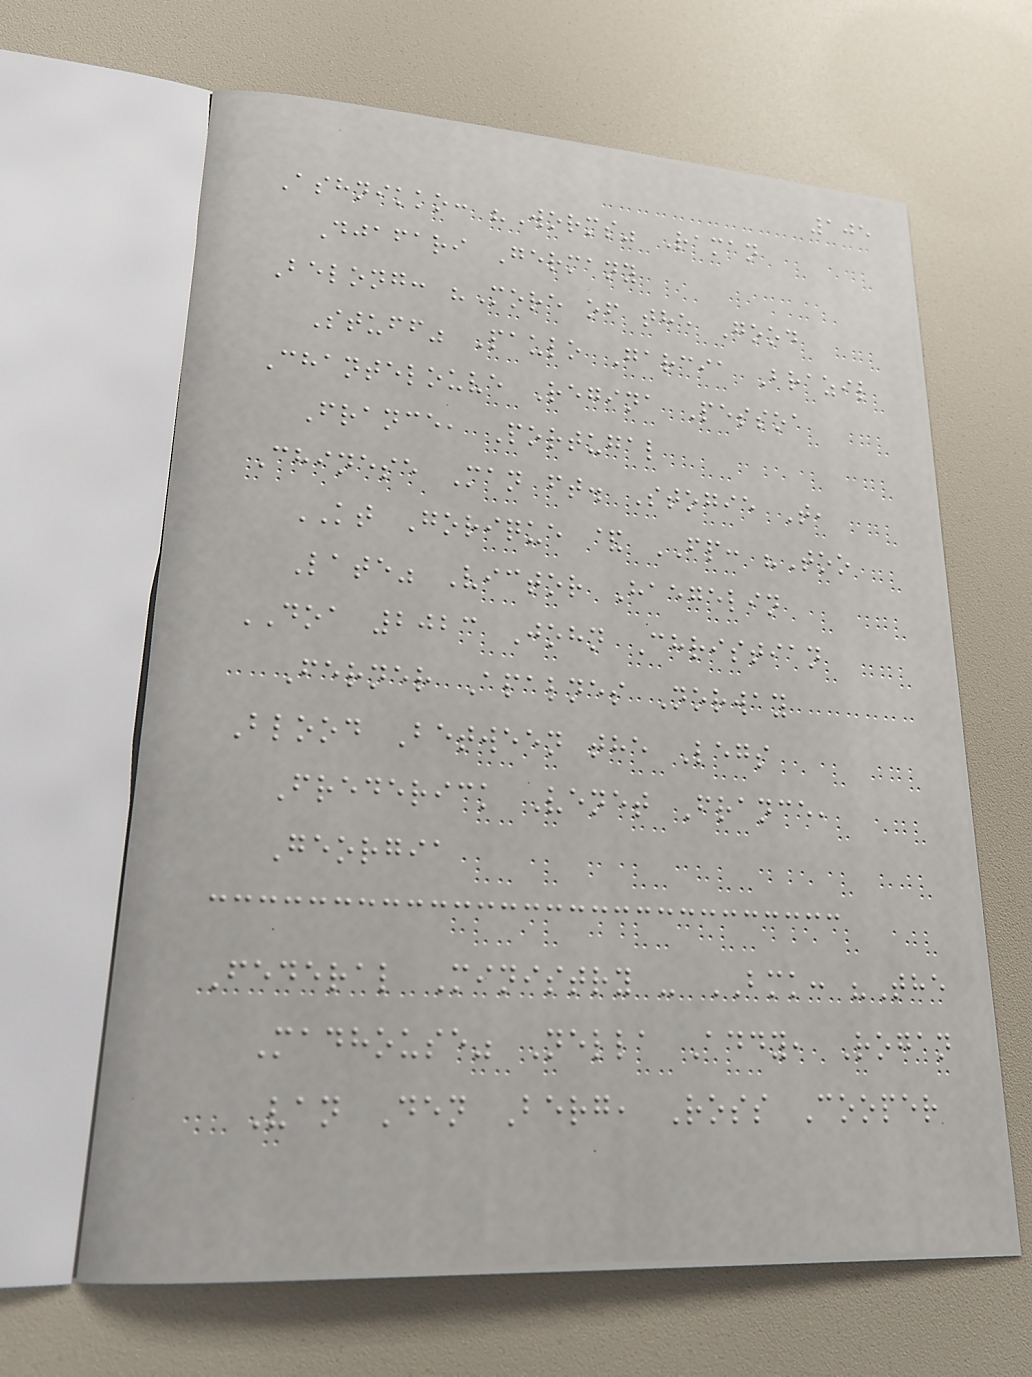105
Ashnikko: "Worms" Raman
Djafari Germany
Belong: "More of the Good
Stuff" Paulo Garcia Brazil
Chantelouve Regina Pessoa
France, Portugal
Chinese Man ft. Stogie T,
KT Gorique & FP: "Too
Late" Victor Haegelin
DOA 2023 John Christian
Ferner Apalnes Norway
Blood Between the Legs
Frederick Venet France,
Georgia
Federal Ministry - BMK: "The
Madhouse" Nella Addy, Rogan
Van Den Berg, Ross Cooper
